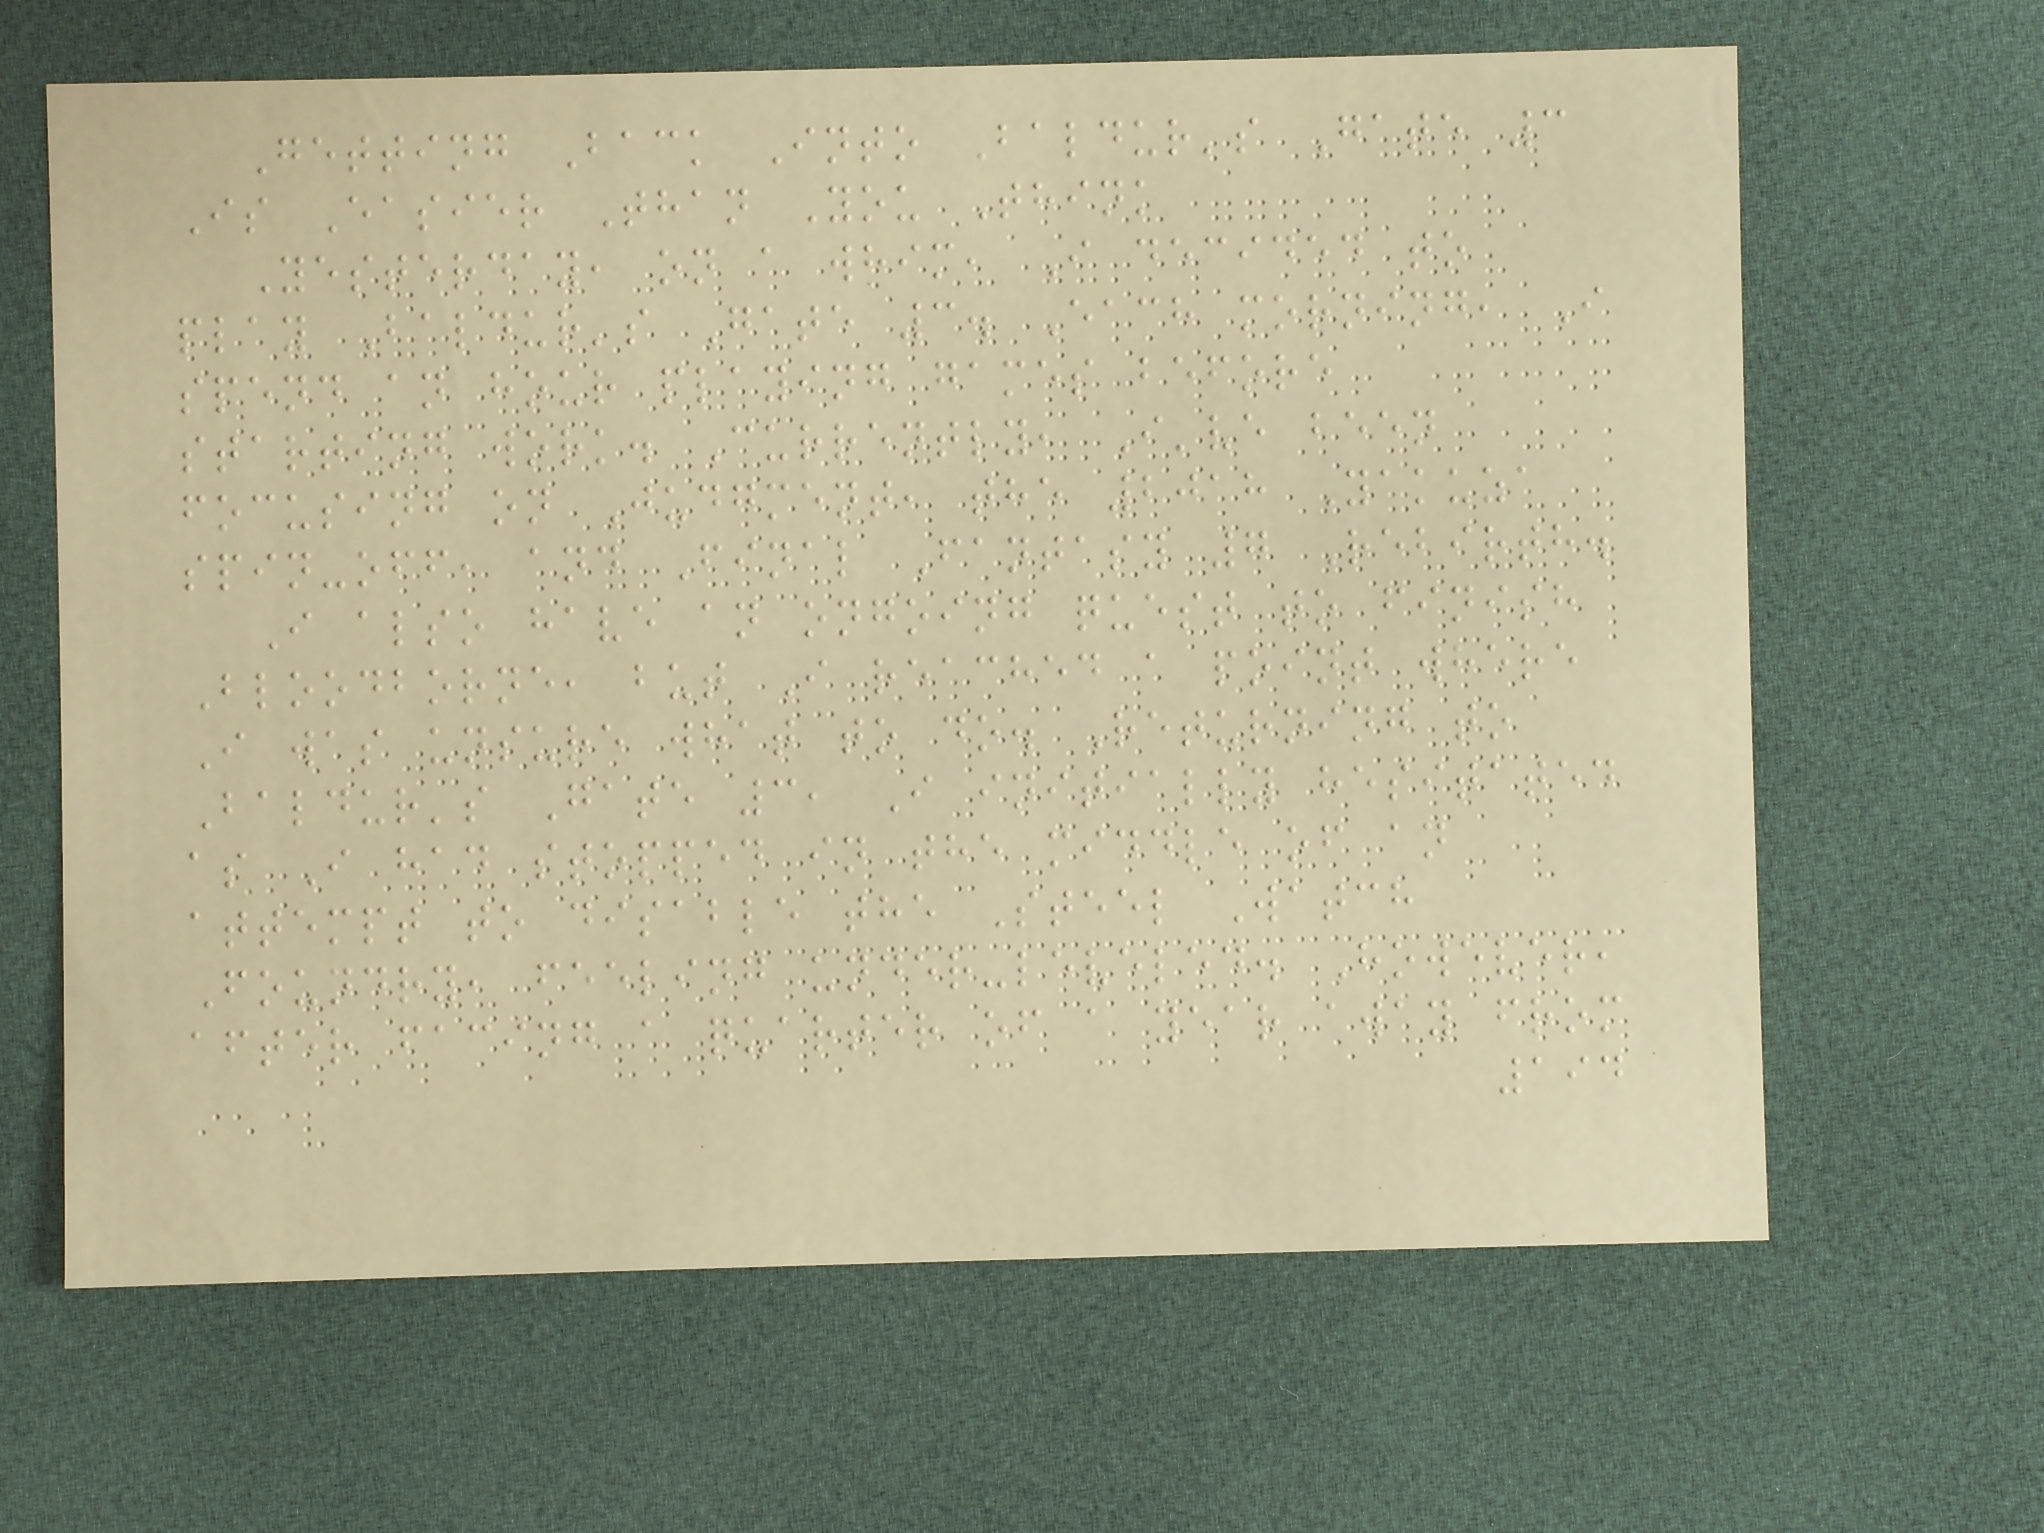Getting Back Into Baldur's Gate 3
Is Easier Than You Think
Yesterday, on a whim, I decided to
play Baldur's Gate 3. Each morning, I
spend an hour playing games before
starting work. Currently, I've been
focusing on Judgment, the 2018 Yakuza
spin-off, and Final Fantasy 7 Rebirth.
I also have an ongoing quest to finish
Bloodborne, but I reached a point where
I was unsure what to do. Returning to
Baldur's Gate 3, I initially hesitated
as I had stopped in the middle of an
attempt to disable the Steel Watch
Foundry, feeling under-leveled. However,
after facing a quarter of a year away from
194
